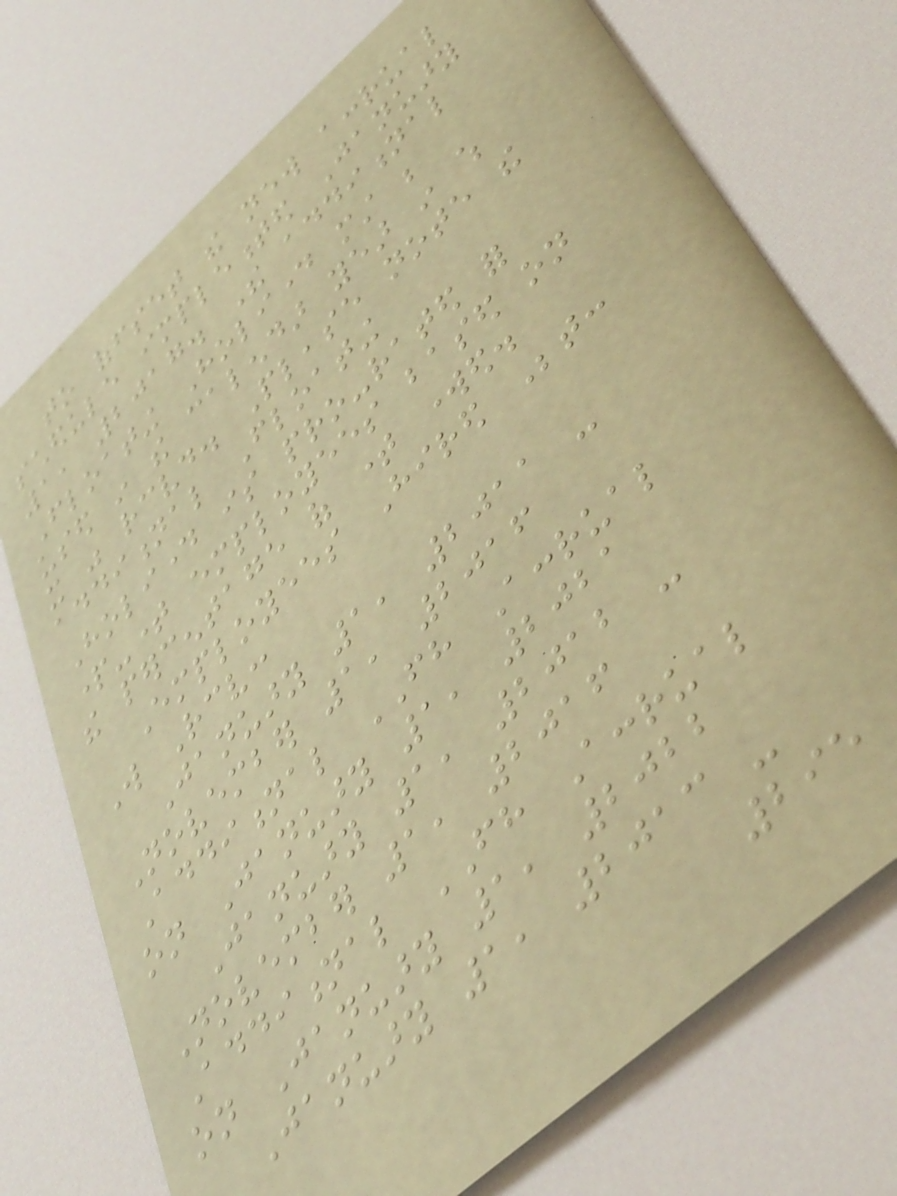to offset the new accrual
schedule implemented January
1, 2017. The additional
Floating Holiday must be
used in the calendar year in which
it was received. Please note the
additional Floating
Holiday is pro-rated for
part-time employees based on
the percentage of time worked.
Employees Hired Between:
Will Receive:
January 1, 2011 -
November 1, 2016
Additional FH Accrual
on January 1, 2021
January 1, 2012 -
November 1, 2016
Additional FH Accrual
on January 1, 2022
January 1, 2013 -
295
